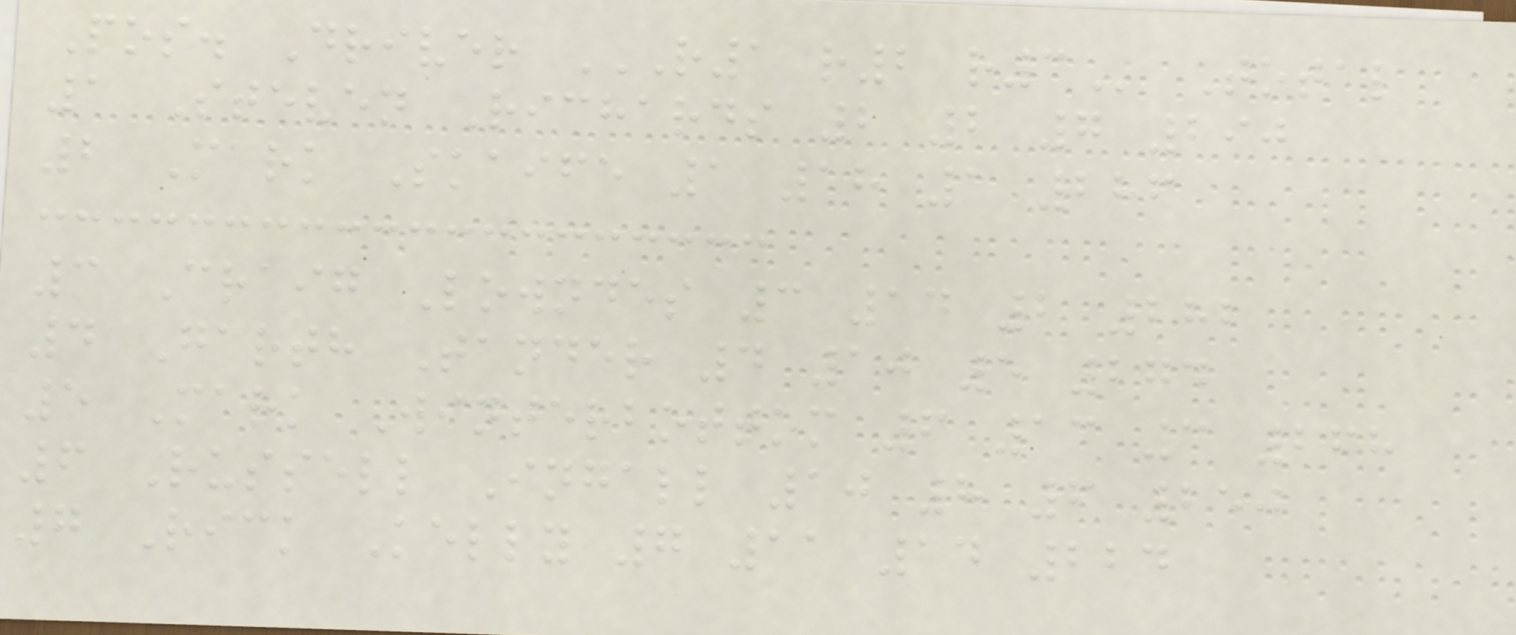Pos. Driver R1 R2 R3 Total
1 Steven Richards 2 2 7 290
2 Mark Skaife 1 18 1 286
3 Craig Lowndes 3 14 2 282
4 Garth Tander 4 10 5 274
5 Mark Winterbottom 6 13 3 268
6 Russell Ingall 10 8 6 250
7 Rick Kelly 7 11 14 224
